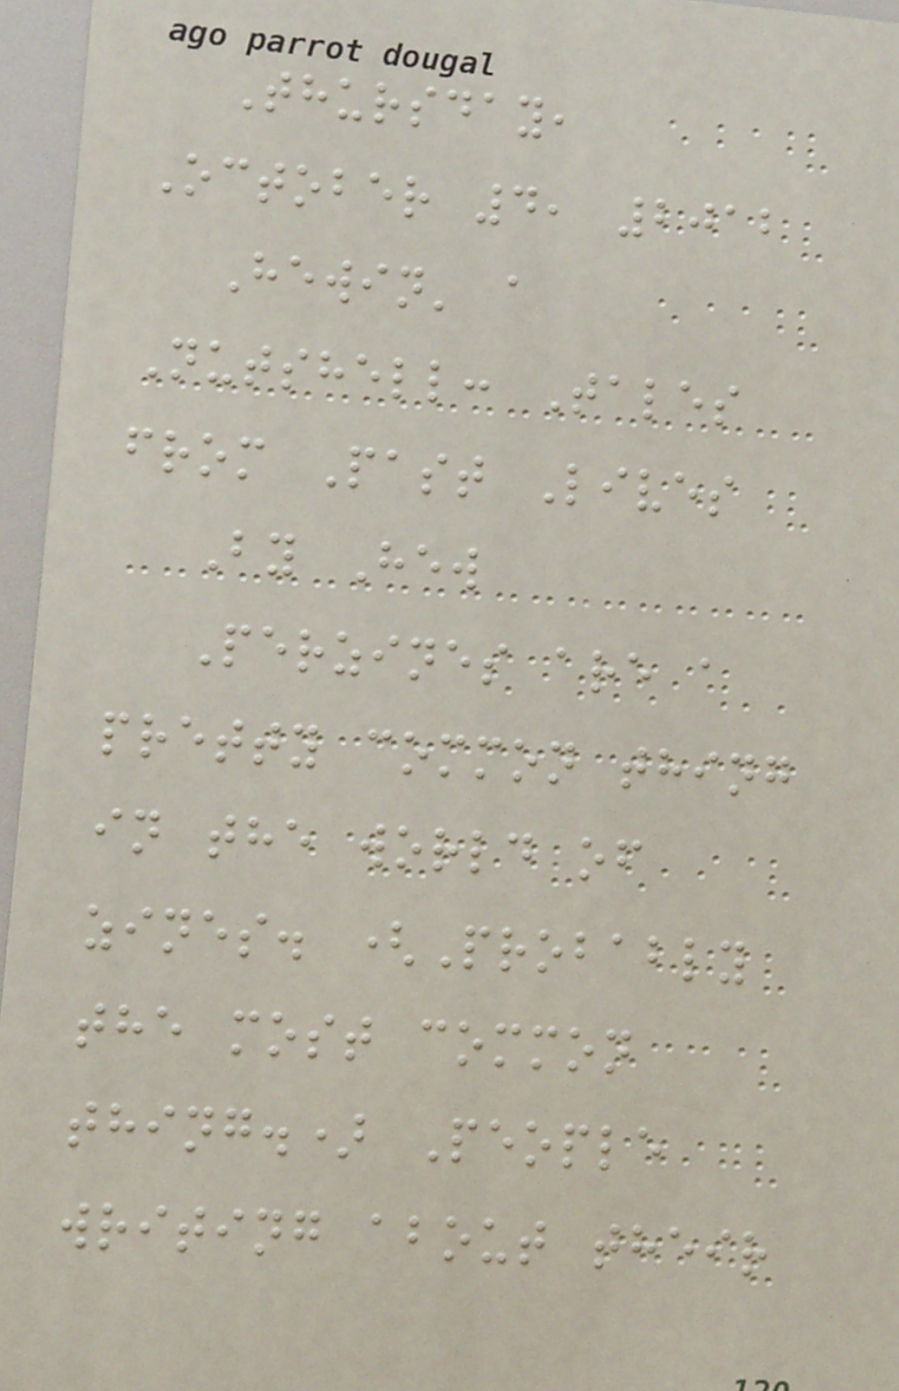Thursday,
October 4, 2012
Hewin' a
Nutshell: Tales
from Past Lives
By Hew
Perzines are a
pretty common thing
in the world of
zines. (Probably
the most common
thing.) People
writing about their
